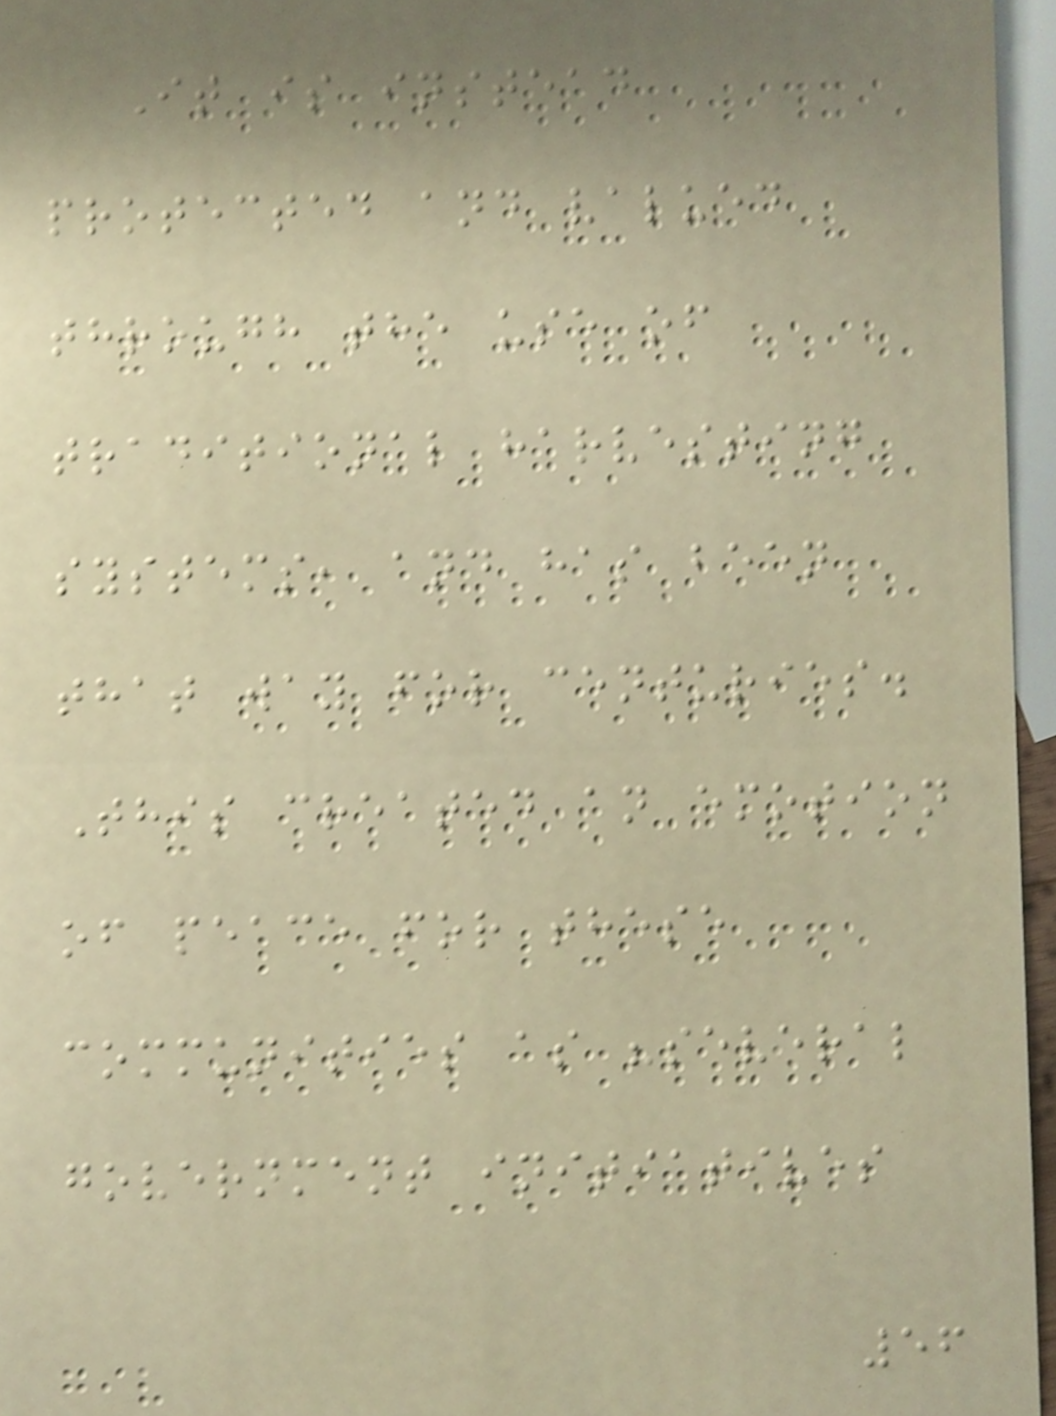It is instead
protected and valued
through the use of
traditional harvesting
systems, and has been
that way for centuries.
This created an emotion
of peace for these
communities as "several
government initiatives
56
